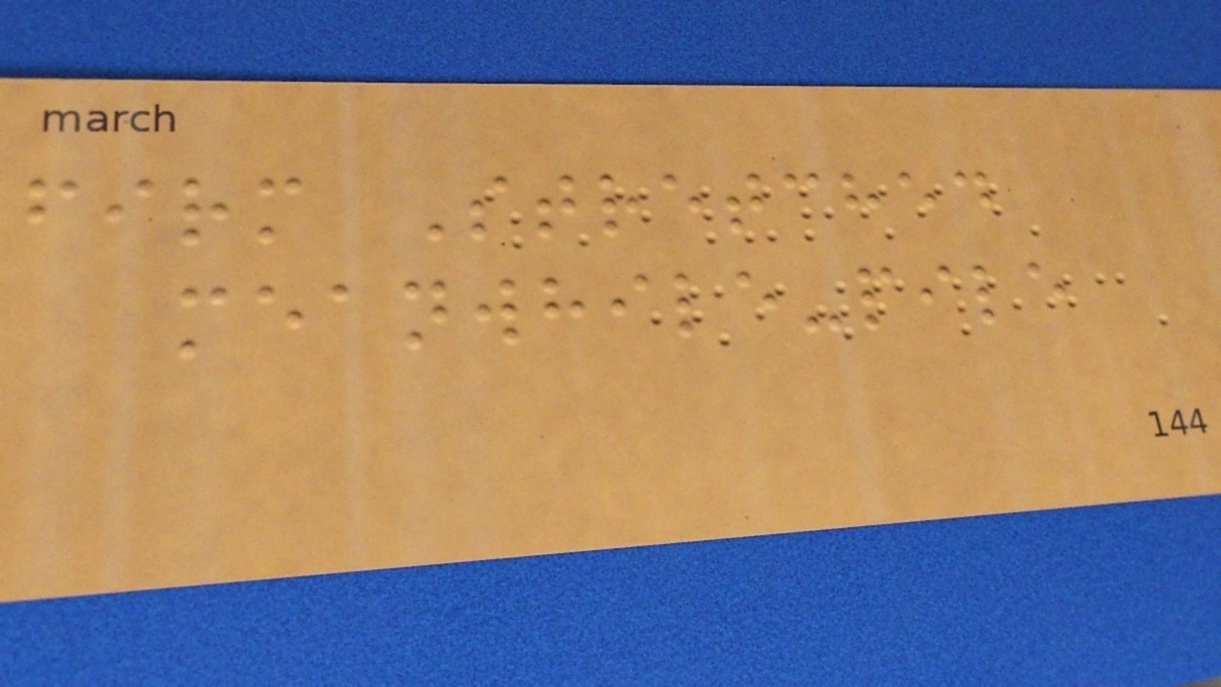firm Stretched
meanwhile-pile
